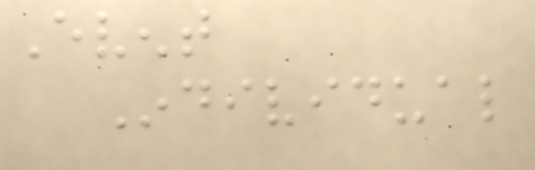Event
Individual
